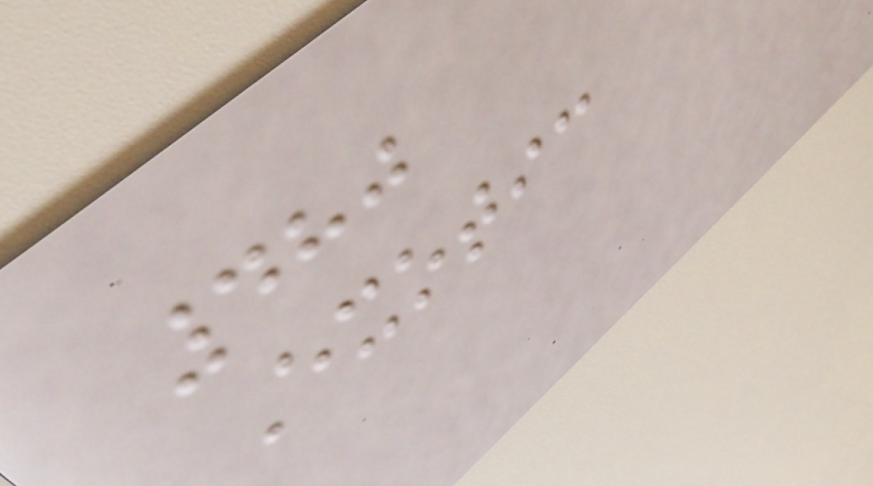480
Exotic
